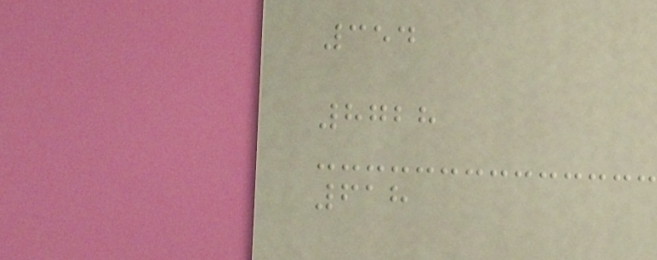354
8728
618
